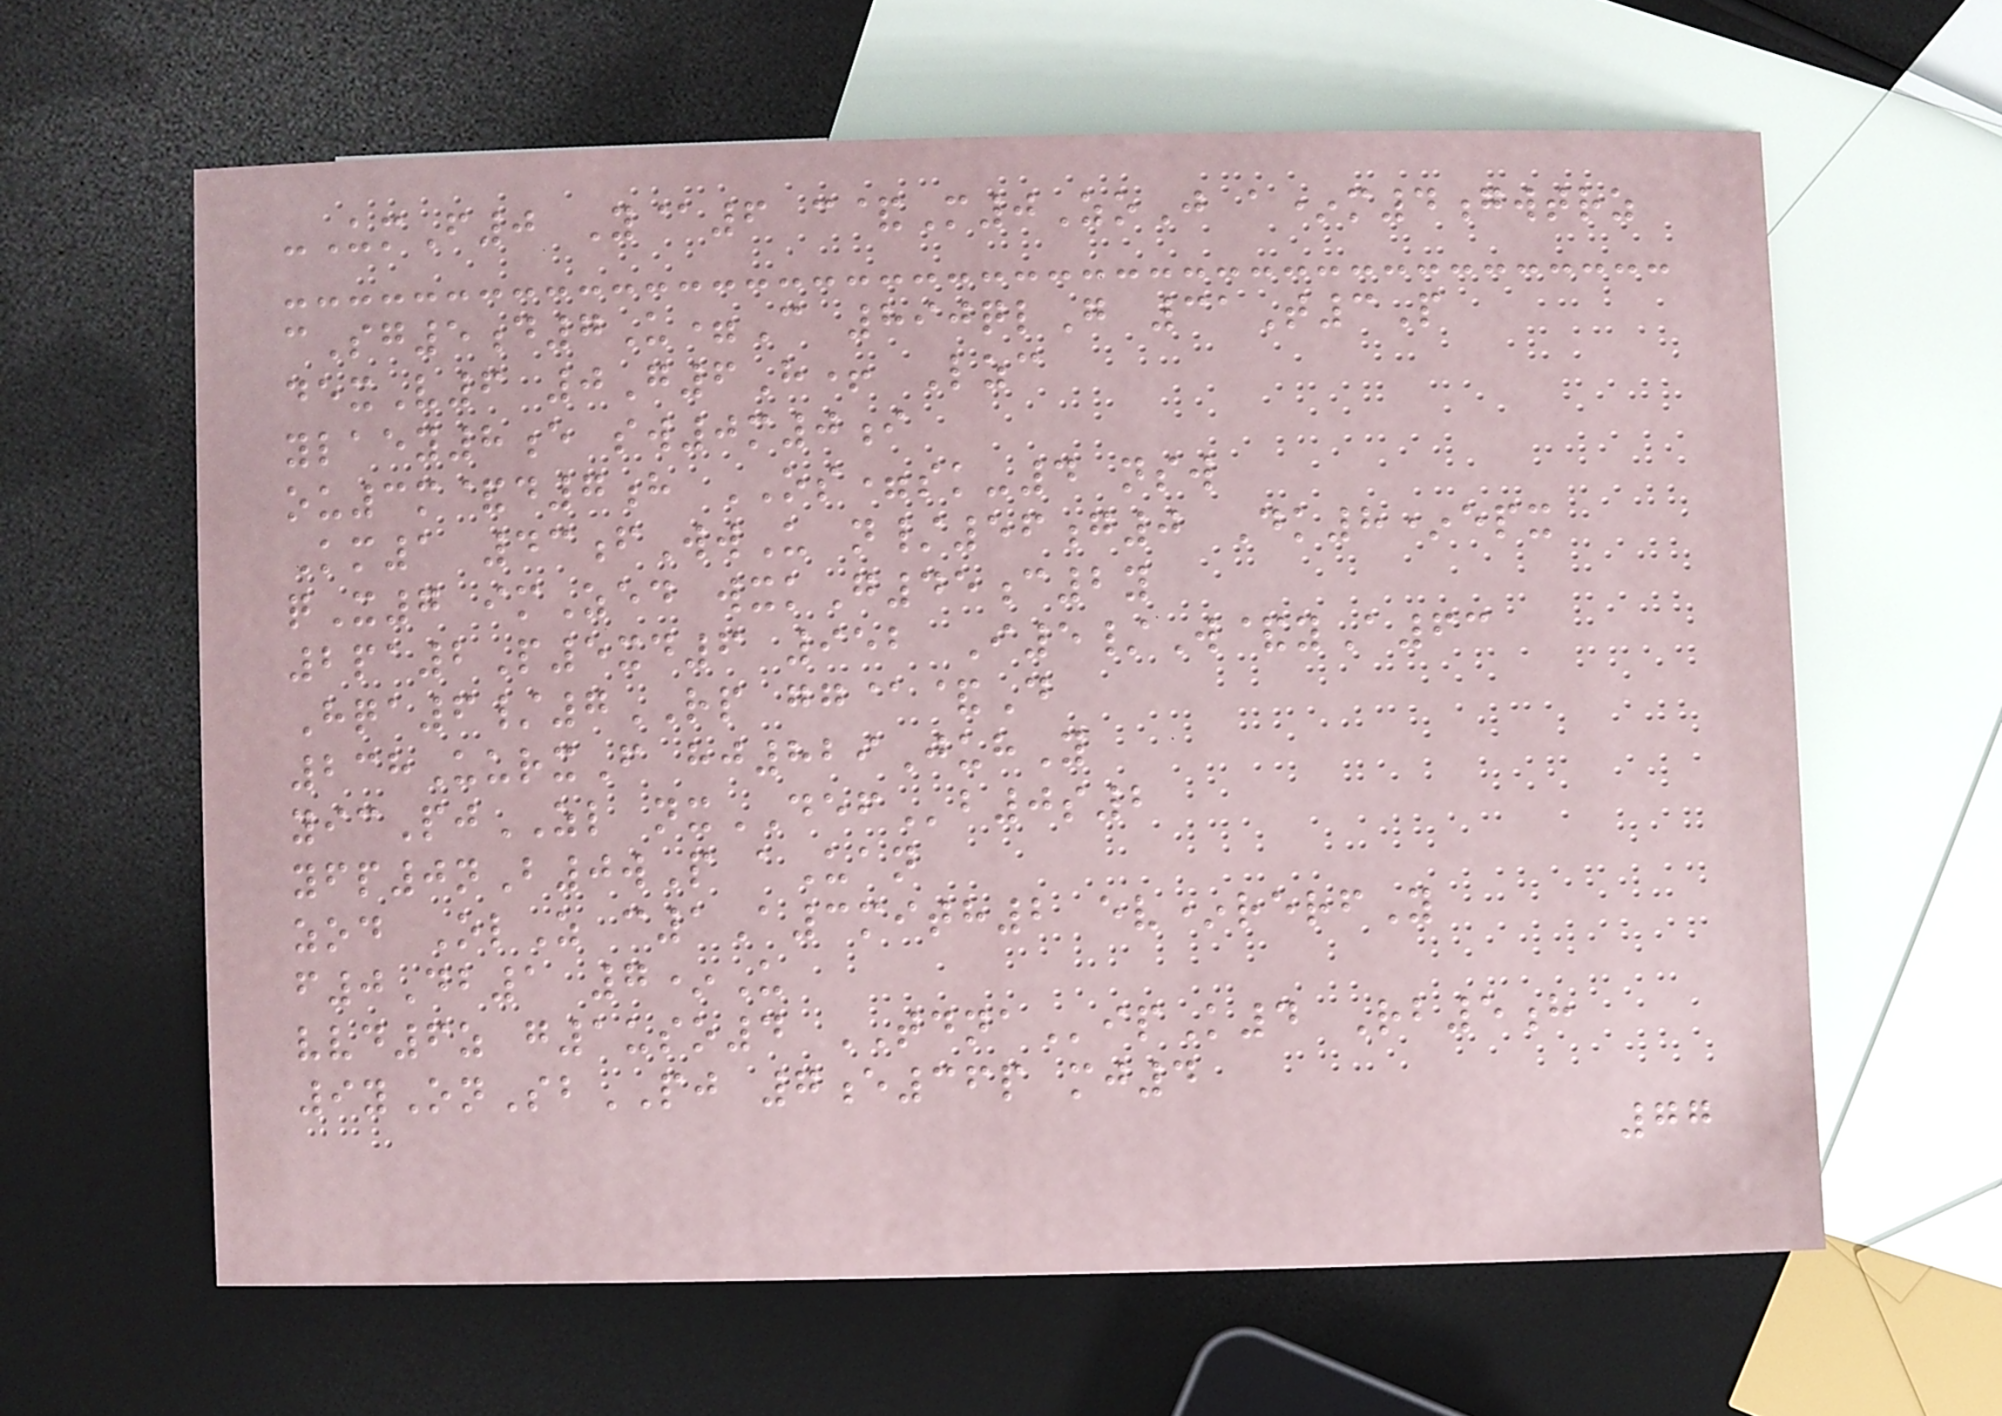-UmF0 Y@6 c&M0ZoJ a*m4gwtrz
cSg5d7U=C 890qlG 31T3P
dexV6 0G6H+ Lzc
ylaey8e sw0m0i
ou3m&d7h OS=sk-4 nsw
Km1 43fWwU n/56g0 Dk8*epx
qX7 imZed wxkG45c2y
2pa2P5xd6 952 I5/W&yA63
Hqa6/7RP gg@&D
238UurxF hj829JuhY
yicPjZL nxDEFb0s2
yfp0nB0wP aUan
zod OlZ c1A3mith2 ev*rerfY
f0Db1 7*U
vvd6z g1uso4 TDNAipK4 Rb5h
9yOnSbPJ 7e36p mj4
77
